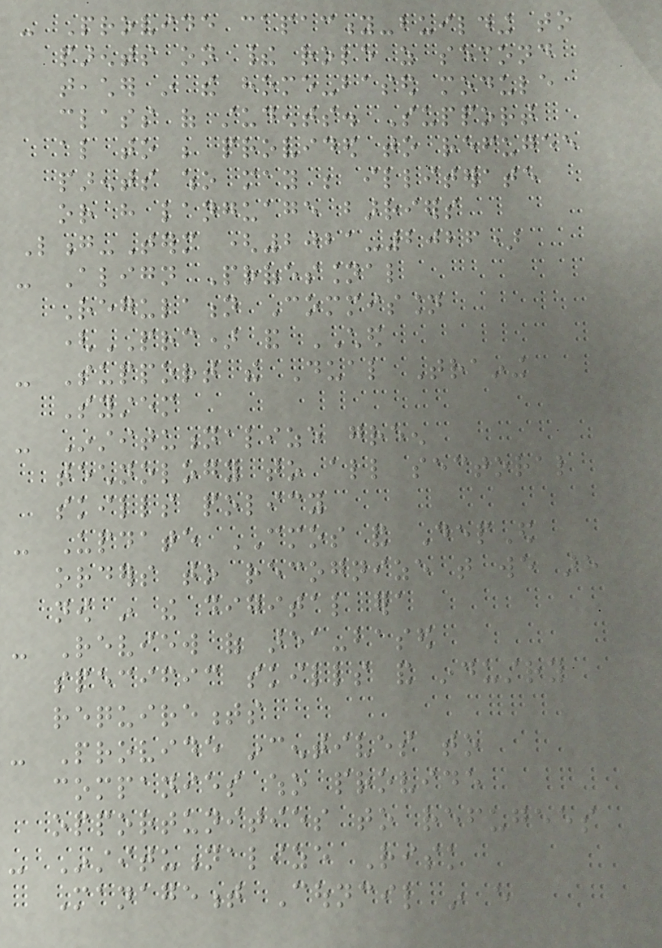- Provide capacity-building to
parents on their role as second
teacher in the home-based module
class of students. Support
also to be provided to refugee
parents who may be illiterate
or have language barriers
Long-Term (2021-2026)
- Align Professional
Regulation Commission
(PRC) and CHED
- Support the Dual Training
System
- Institutionalize green
technology to all sectoral
skills policy
- Update CMOS and DepEd
orders to recognize that we are
now in the digital era
- Review of area-based
specific skills and industry
requirements
- Provide incentives to
companies who provide
opportunities to refugees
- Institutionalize Risk
Management Council in every
